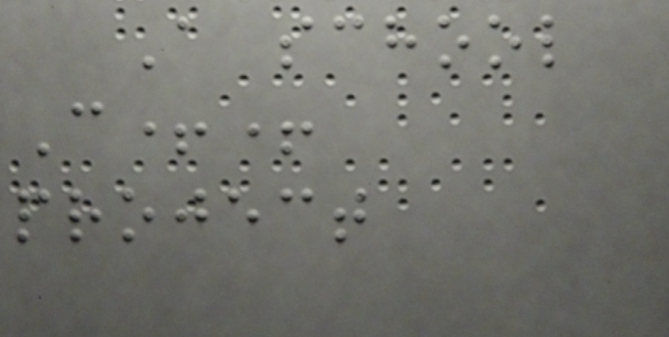A school
C++
project
